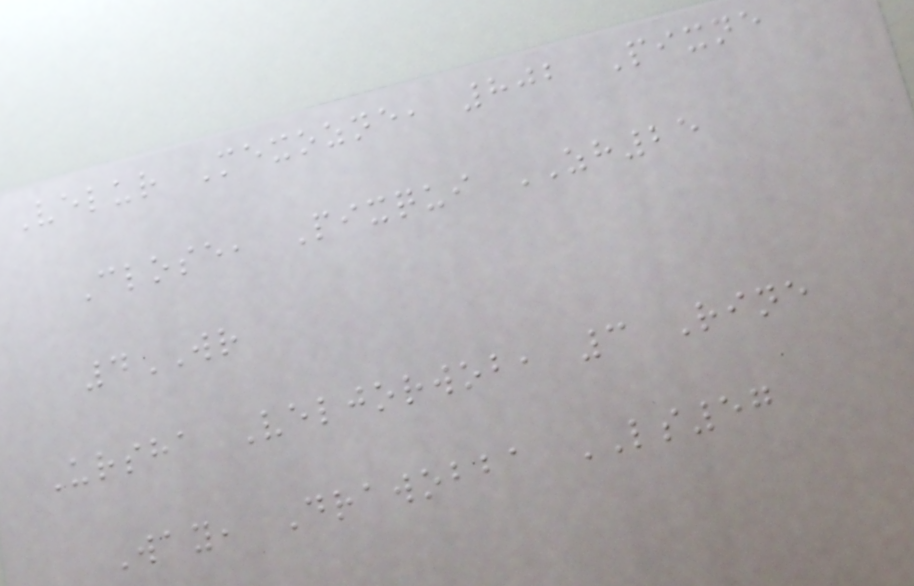Velur Mexozne, 802 Pixne
Close, Pixqui ZH25
4WR
Ursha Veljorwob, 3 Rine
Way, Drawobba LS57
